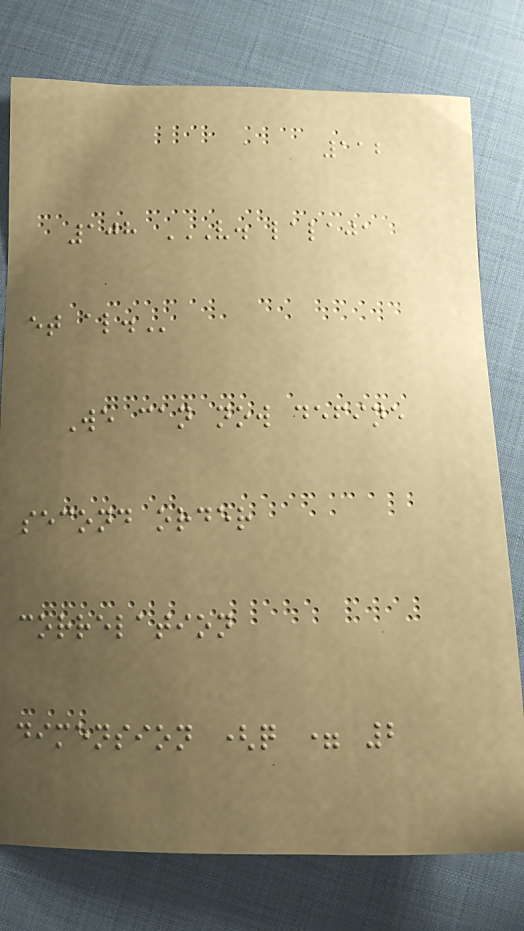112
108 V. LALAJA
ET AL.
We can now define
second order
correlation
dimension (q = 2
